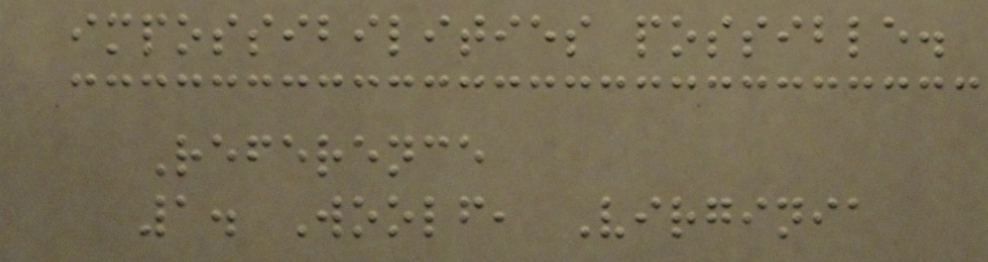impossibilities possible.
Reference
1. Woolf, Virginia
